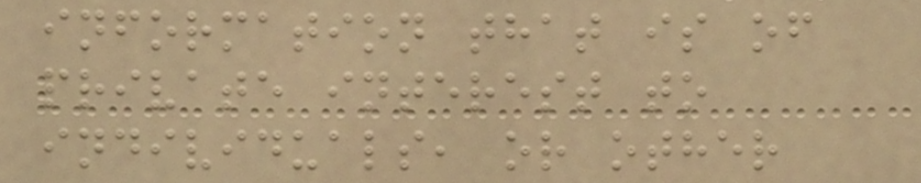information that is of
private interest to
individuals, or other
